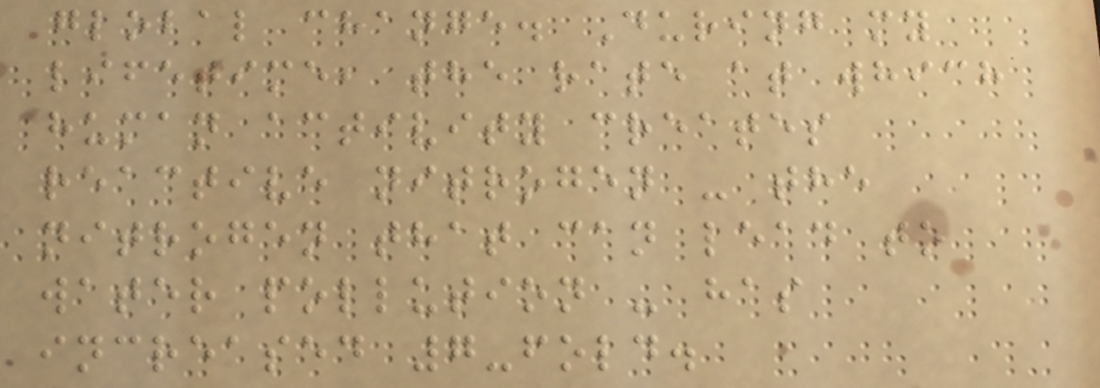global change. During my
lifetime, the rate at which
human activity creates
reactive nitrogen - the
nitrogen that can lead to
water pollution - has
increased 7-fold.
